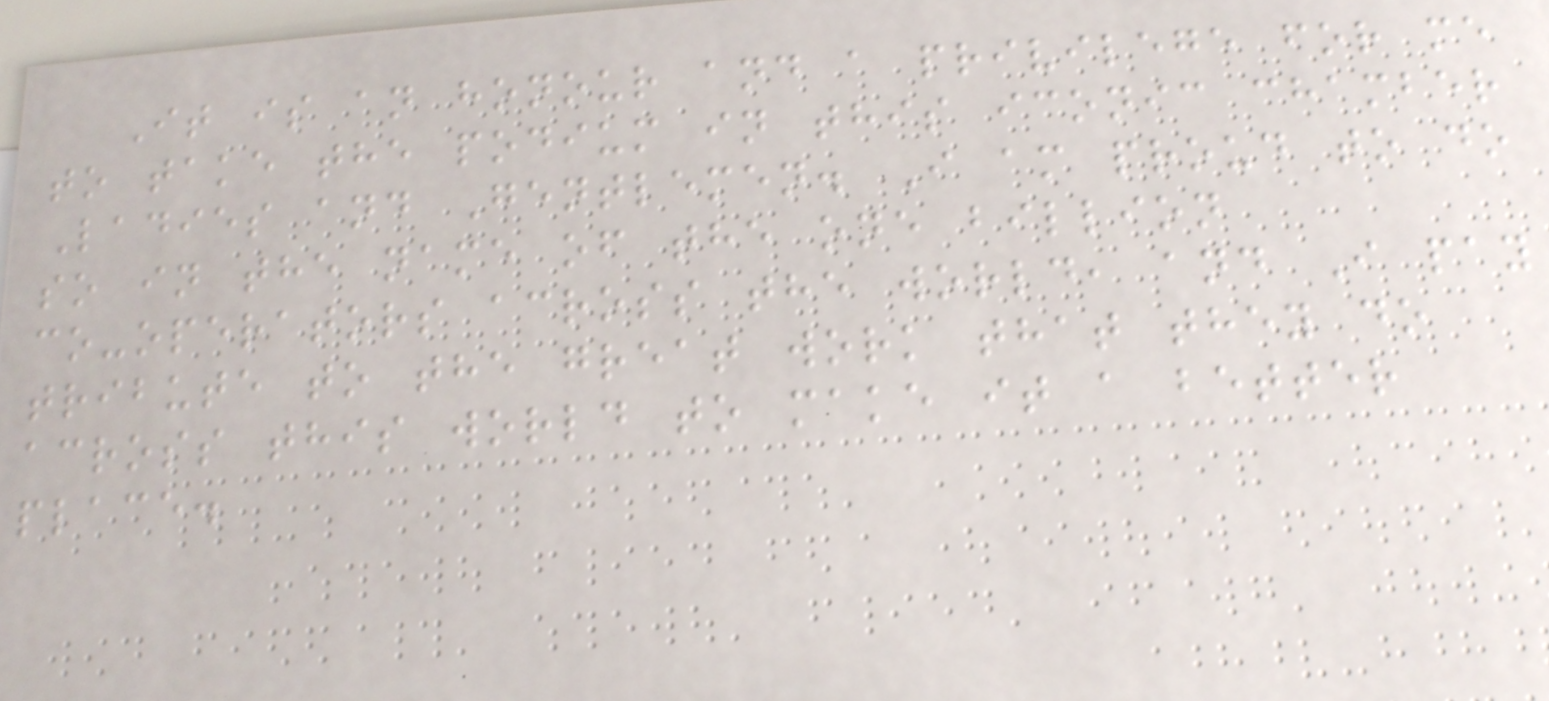It is an honour and a privilege for me
to take the podium in this iconic chamber
Ladies and Gentlemen. I am proud to do
so in the name of the one billion
co-operators across the world, and I pay
tribute to the great work that they do
across this world to make it a better
place.
